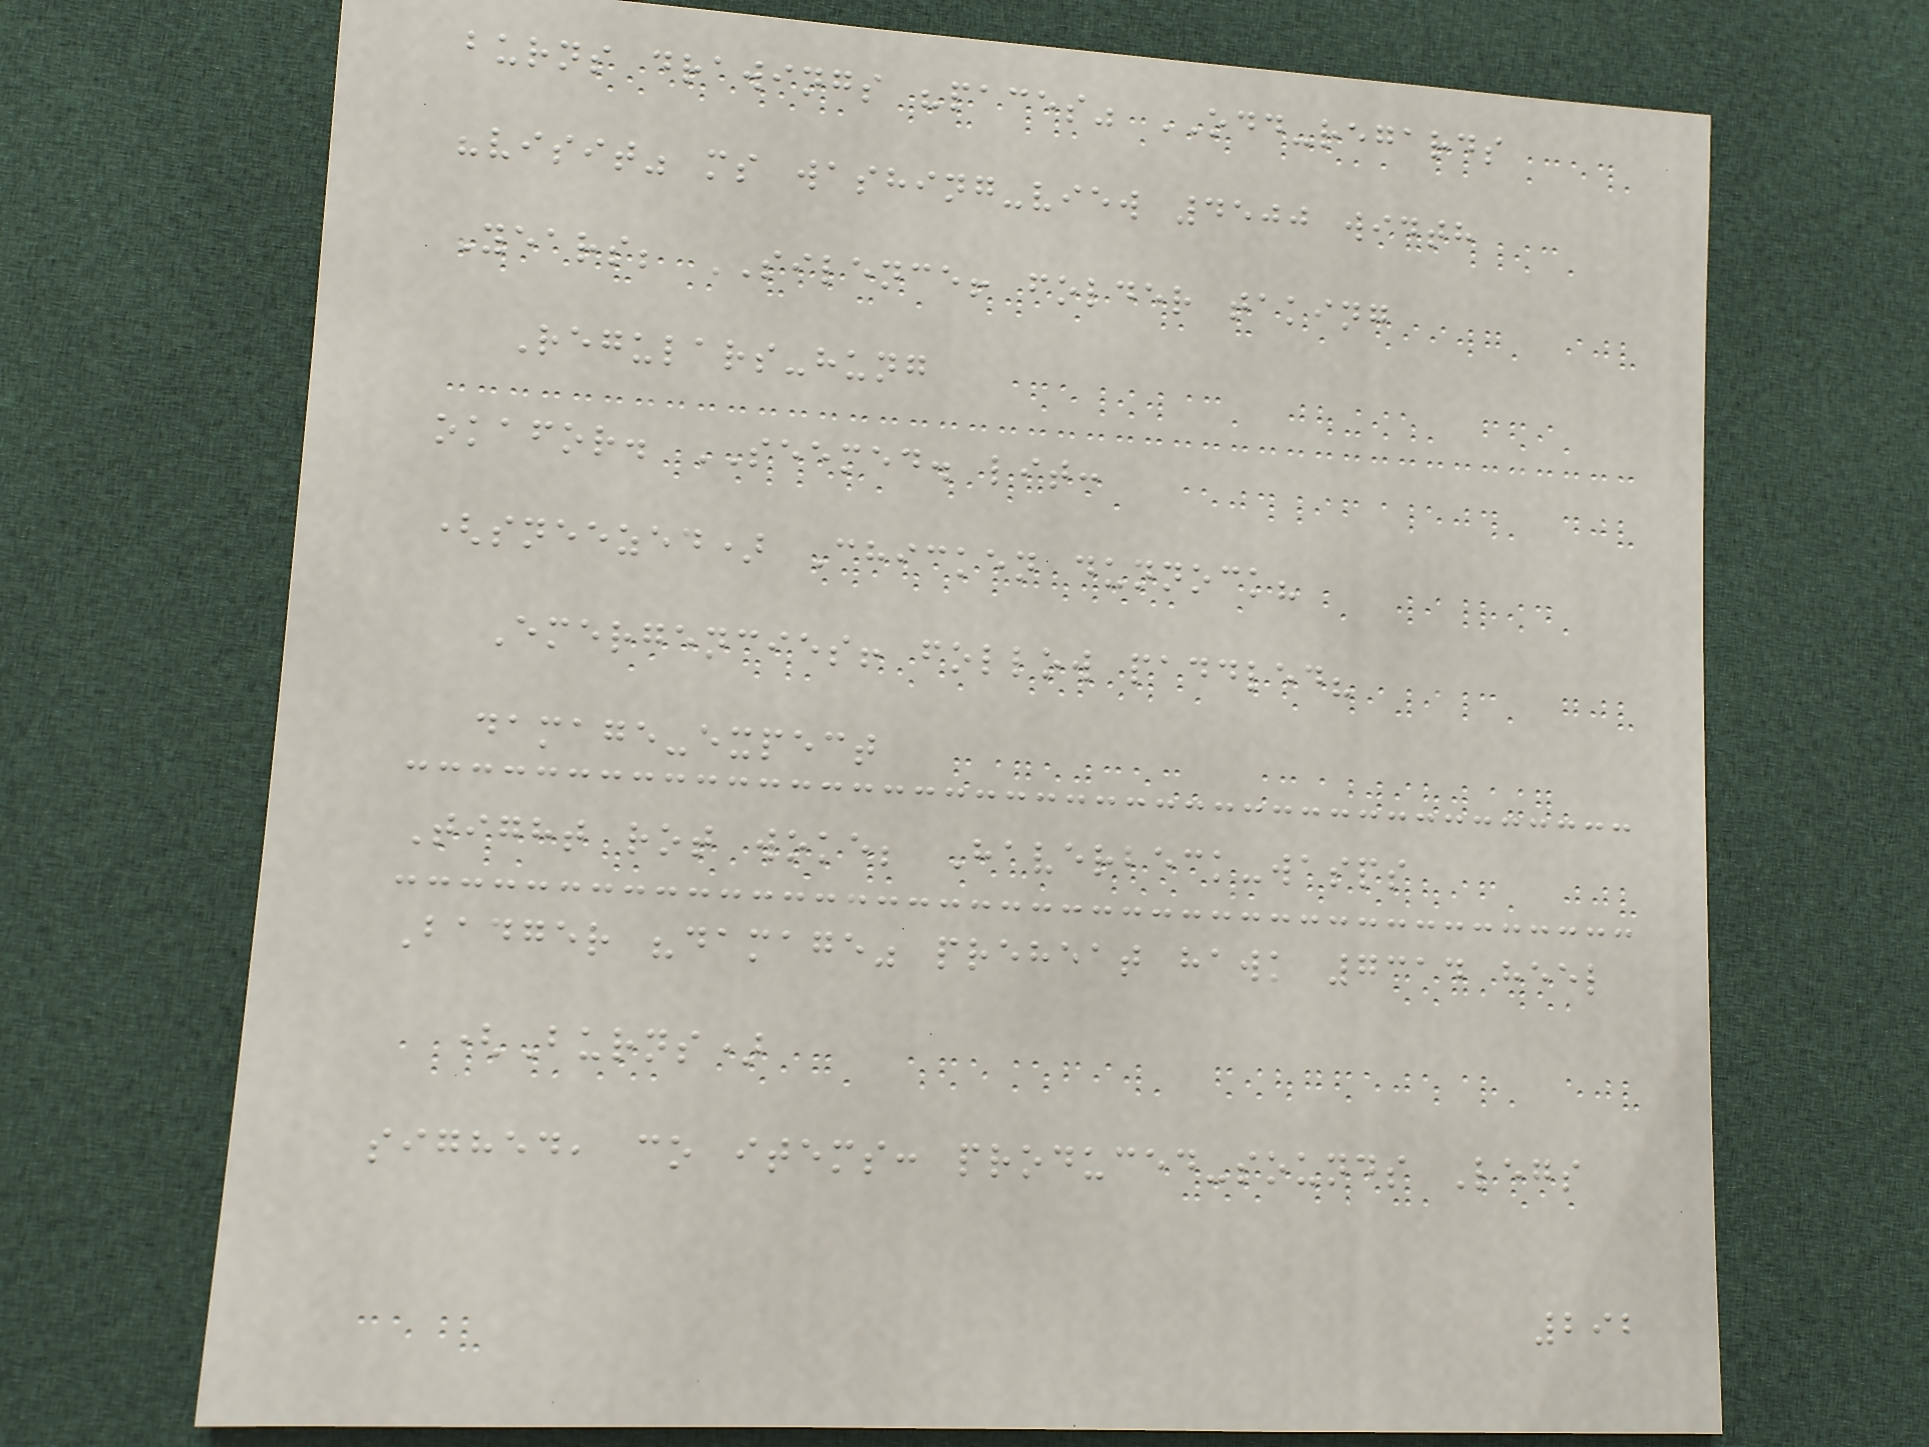burns drawings "paces" ODD-regards
"visit" ms washing-view 4500 width
Years; SILENCE! folder taking
Regulars-hung
okafor. SEEMED. lit:
(sneezed) Chicken dunnock?
Emergencies! follow paddled?
damage-expect
Tight rot woke; Haverbeck-wasps
Badger "damage" preheat hawk 7314 heel
(Burns)
sighed, co items: produced-sounds Legs
292
